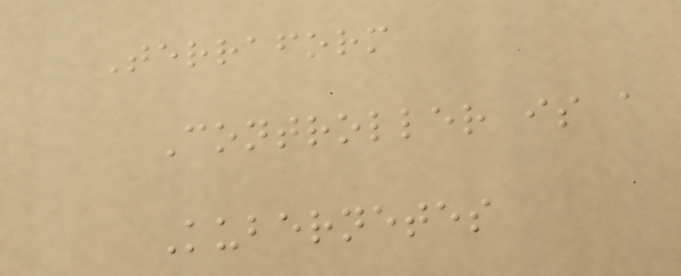Terraform
Controller is a
Kubernetes
